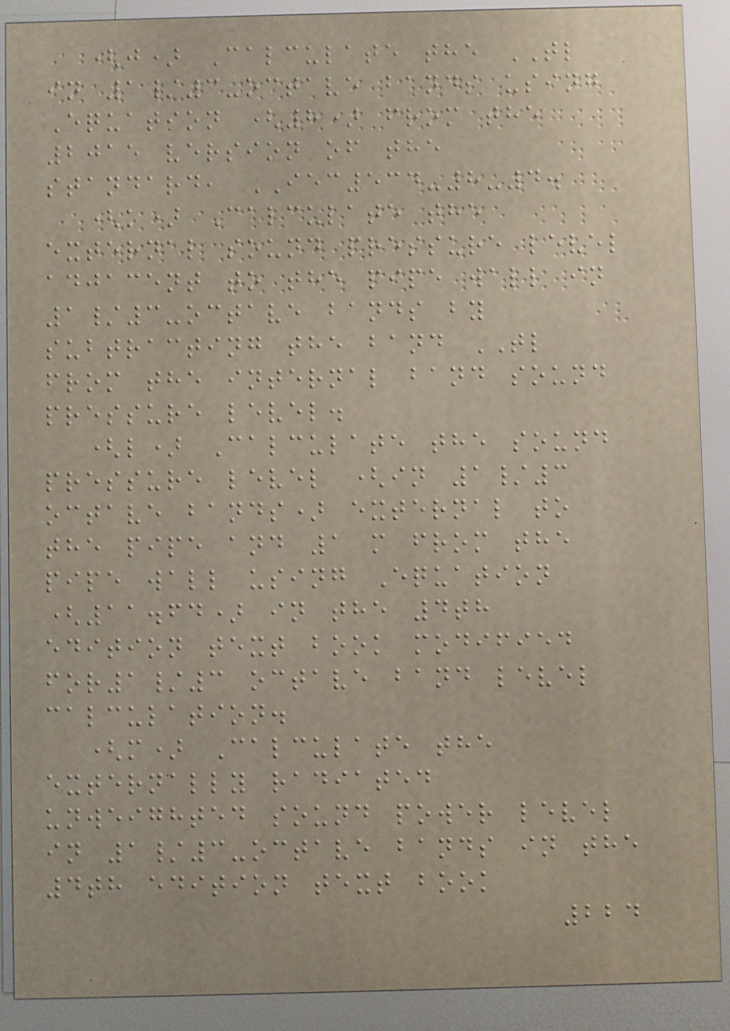(j) Calculate the TL
in 1/3-octave bands using
Equation (8) from the
2015 version of the
standard, IEC534-8-4.
(k) Calculate the
external sound pressure level
adjacent to the pipe wall in
1/3-octave bands by
subtracting the band TL
from the internal band sound
pressure level.
(l) Calculate the sound
pressure level (in 1/3
octave bands) external to
the pipe and 1 m from the
pipe wall using Equation
(11.64) in the 4th
edition text book modified
for1/3 octave band level
calculation.
(m) Calculate the
externally radiated
unweighted sound power level
in 1/3-octave bands in the
4th edition text book
224
